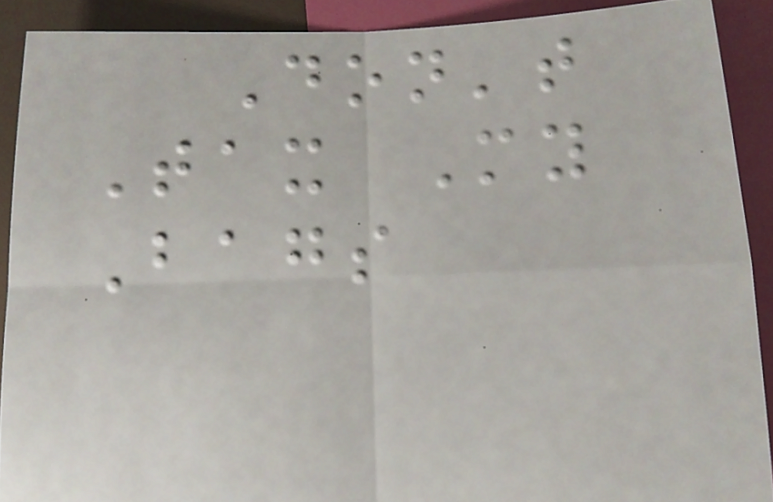Don't
Tax My
Bags
